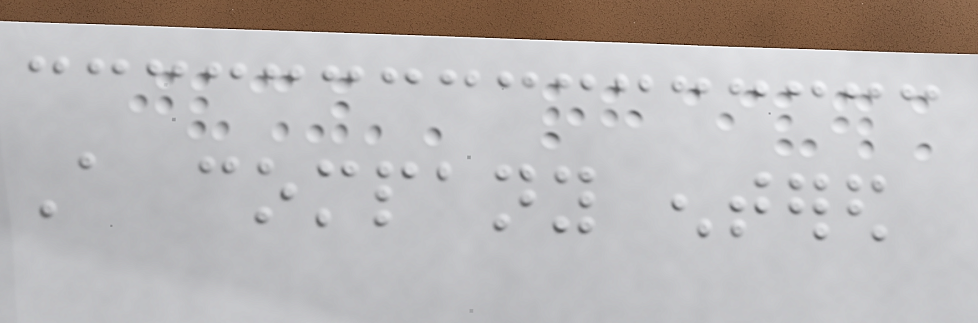A company entered
